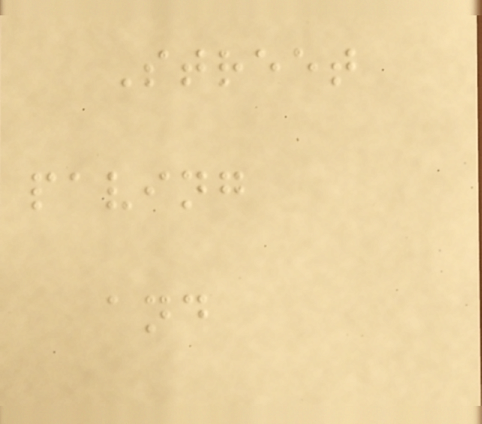Street
paving
and
